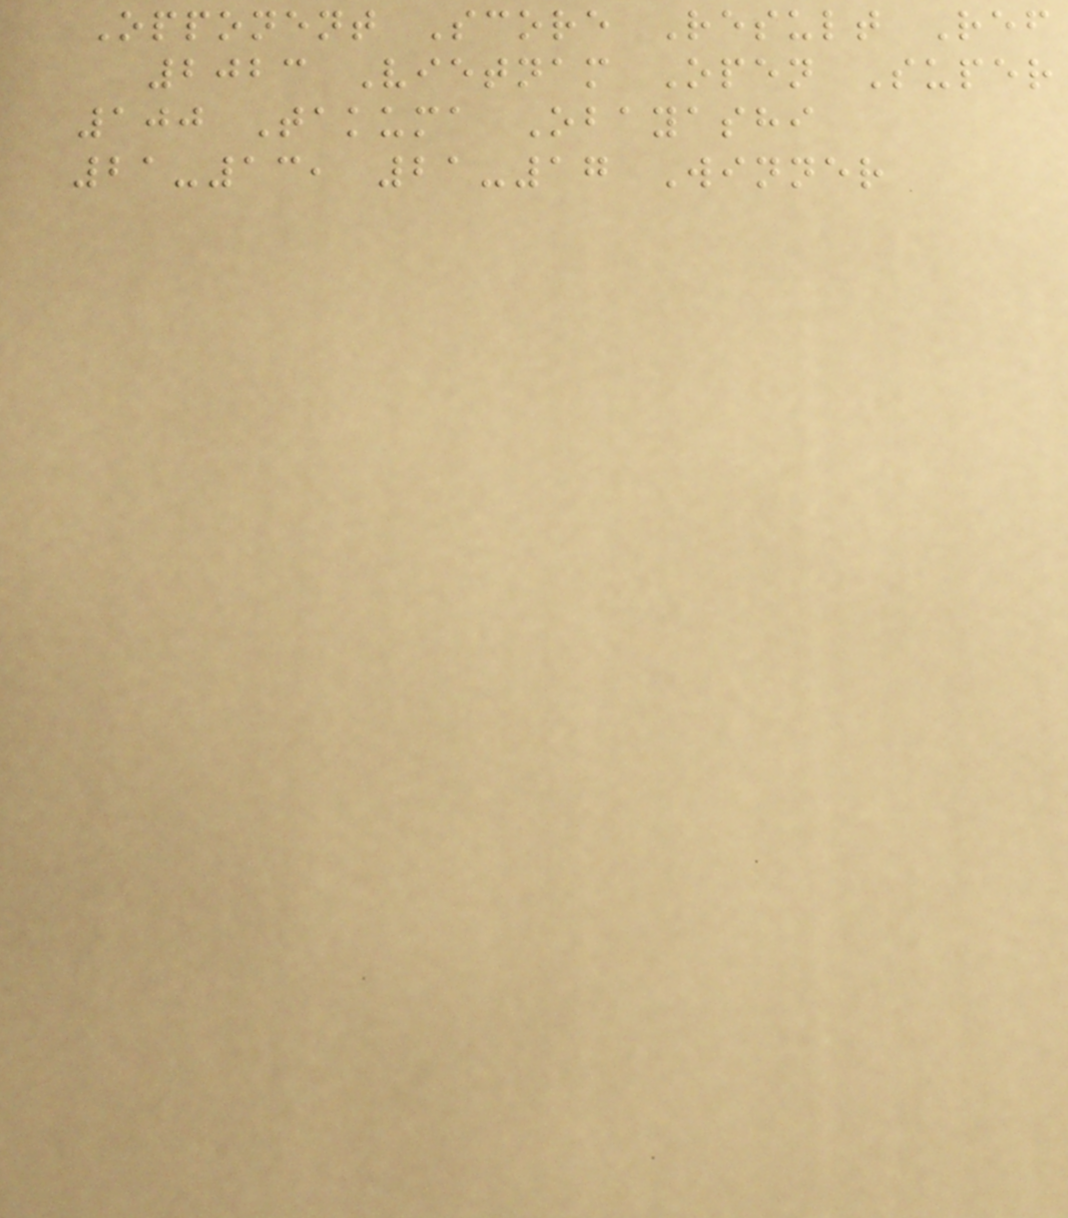Opponent Score Result Ref
2023 Vietnam Open Super
100 Takuma Obayashi
21-13, 21-17 Winner
